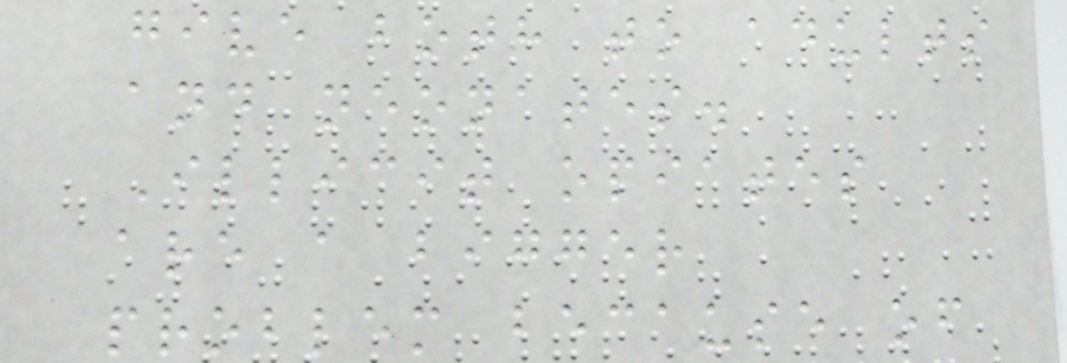give both to adults
and neonates.
Illicit opiates
are a bigger
problem because of
